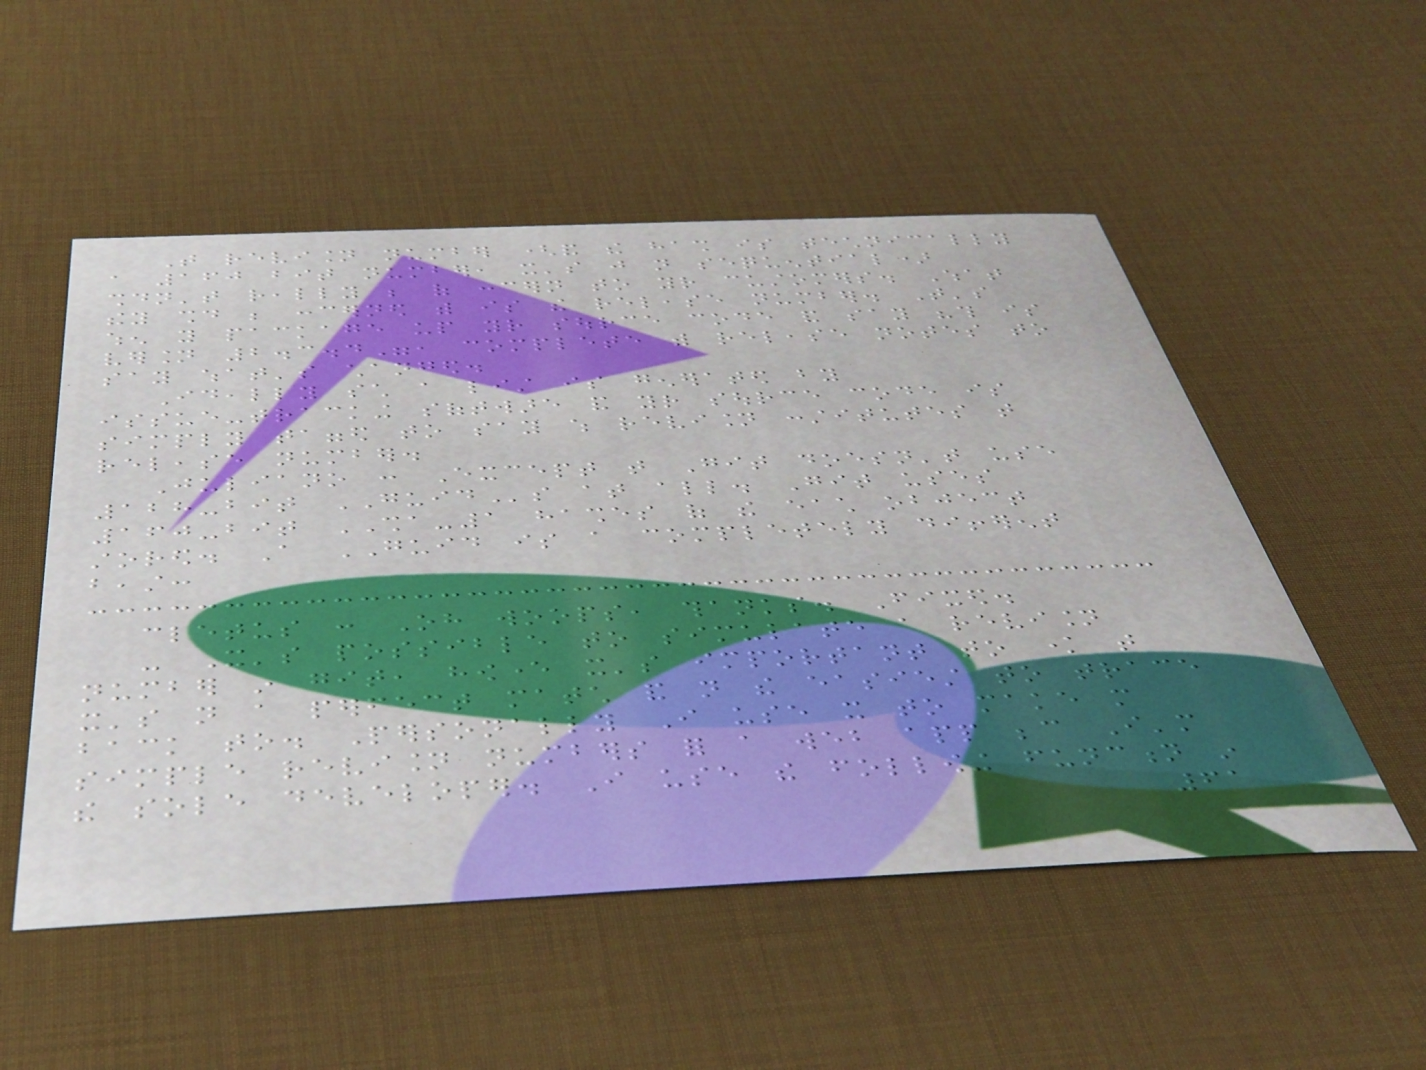That revision number (and the hash is technically
a 160 bit number, it's just not sequential)
shouldn't really be of concern to your customers. What
they should be concerned with is the release number. That's
when you package up your source code and say "this is
version 2.3.4", complete with release notes to
say what's changed.
Ideally such a list is generated by
issue-tracking software and your source code is
simply tagged to say which revision constitutes that
release number.
Juliano : Except that Git doesn't use
128-bit GUIDs at all. Git uses
160-bit SHA-1 hashes of the each object
stored. A GUID is a completely different
beast:
cletus : Oh woops, thanks. Fixed.
- It's possible to simulate a revision
number in git, however it's important to know that
it's not a perfect match and not the easiest to trace
back to. Personally I use it to make more
simple revision numbers for a web app because I'm
the sole developer. I use the following function in
61
